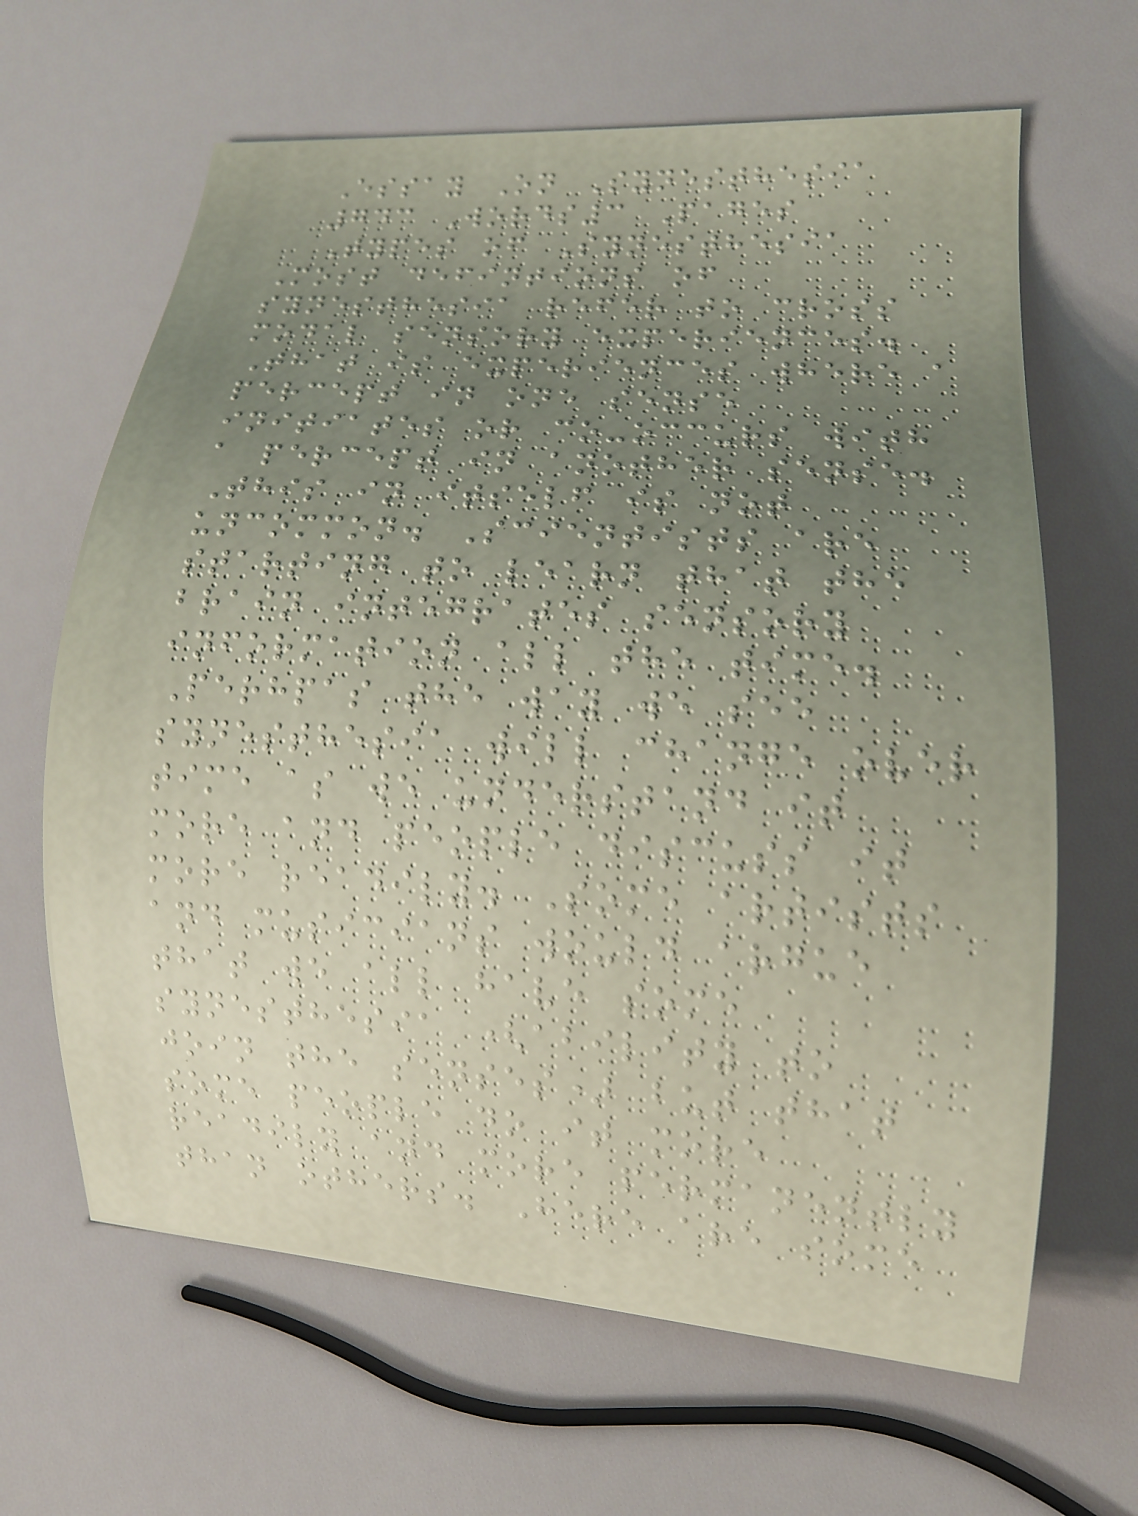Essay On Synesthesia
743 Words3 Pages
Types of Synesthesia
Most defintions of
synesthesia refer to cross
modal sensory experiences.
That is experiences where a
percept in one sense
initiates or co-occurs with
a percept in another sense.
This in itself is not
uncommon. Scientists are
starting to learn that the
brain integrates sensory
information all the time.
Perhpas the way we see
synesthesia will change over
time as we understand it
more and people discuss it
more readily. Some artists
and musicians would argue
that we all have some
synesthesia (ability to
join the senses) but that
some people do it more
readily and more permanently
than others. Here are some
